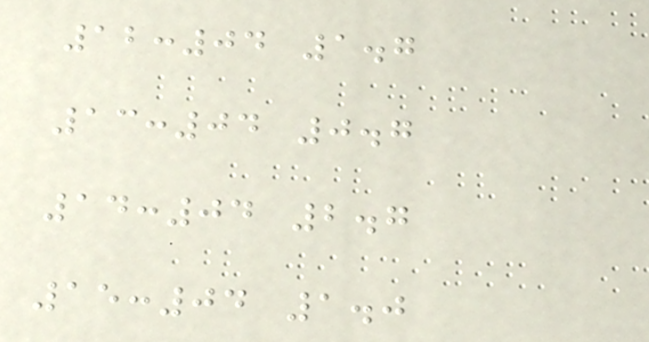12:04 1.7
13:04 0.7
14:04 2.7
15:04 1.0
